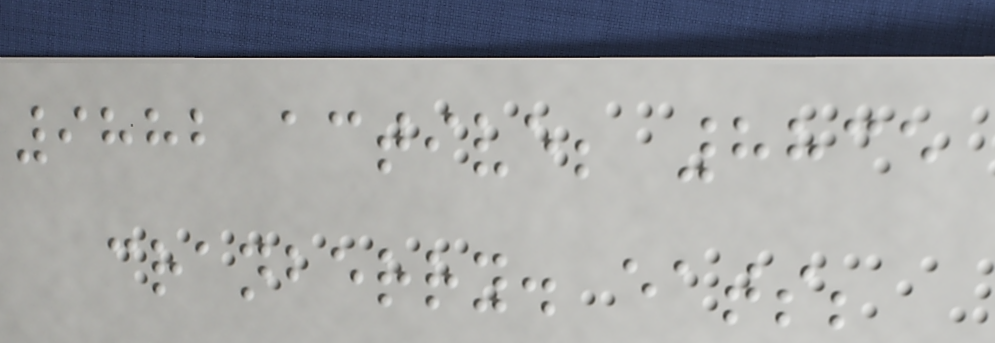9882 active; 8835
cranberry. eats;
